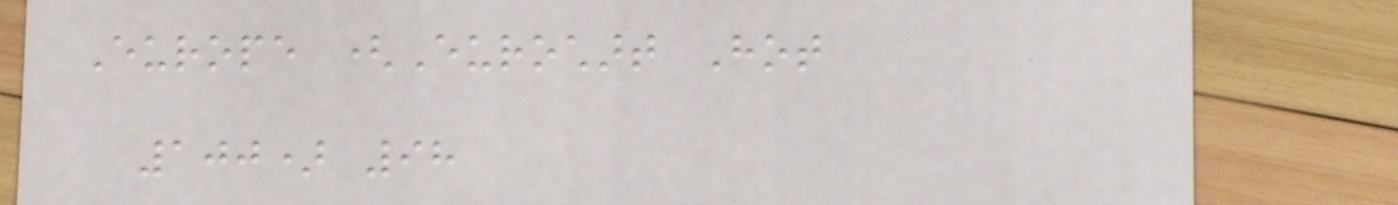Europe (Eurochart Hot
100) 98
